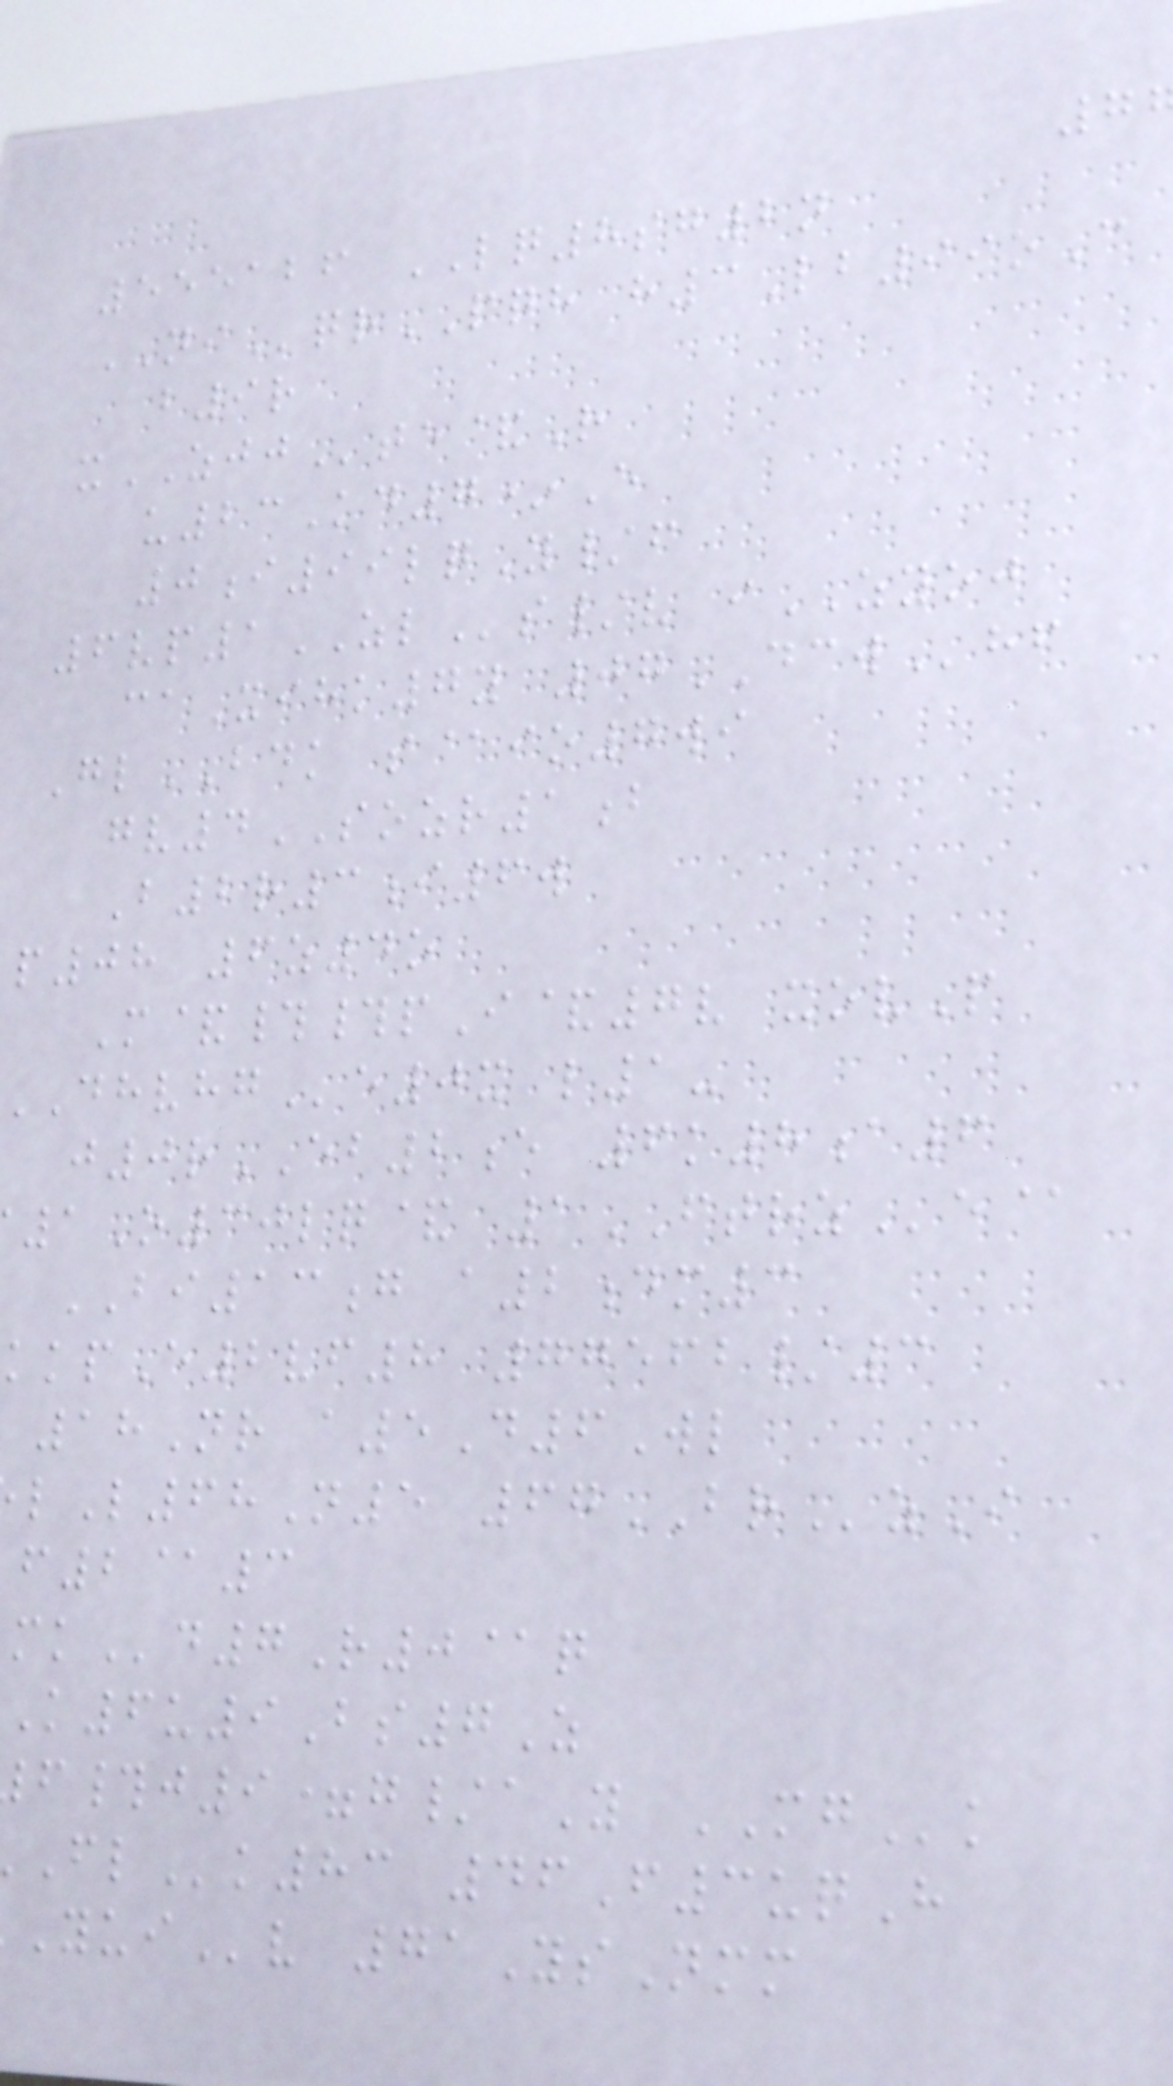555126 LQ8sg2n
NIqrPQH h3Lb99oC
b9r
xZJJte&R
u23Kd7*E
0i99lqY/f
6vp1ZLs/v iZYOJ
caXihk7y 07DCWhf
GlBDK s@io7wi
gv4SOZR1b
B2r3i6w
p08 6z4o
M&##pI&7v xovP
e0x l1-
j0rEB2e 6k8a6
1O30lq& 1FTRZe@
BI13g a2dm3
kkpE2vf8 77562/3
18Nr a5D6Wl
lL68N5 67BRzI
f2@3
d7R0@q
K6u9Bs7Z
#j9=g/aY MGk
k83 46F3uqH
v 71YsNmm
